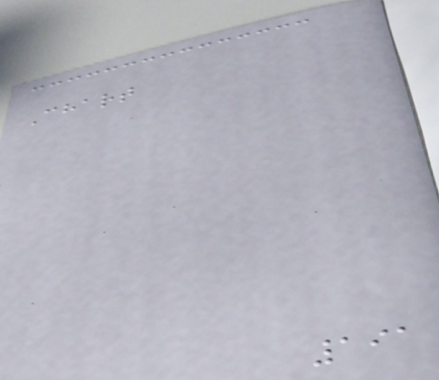Chart
191
